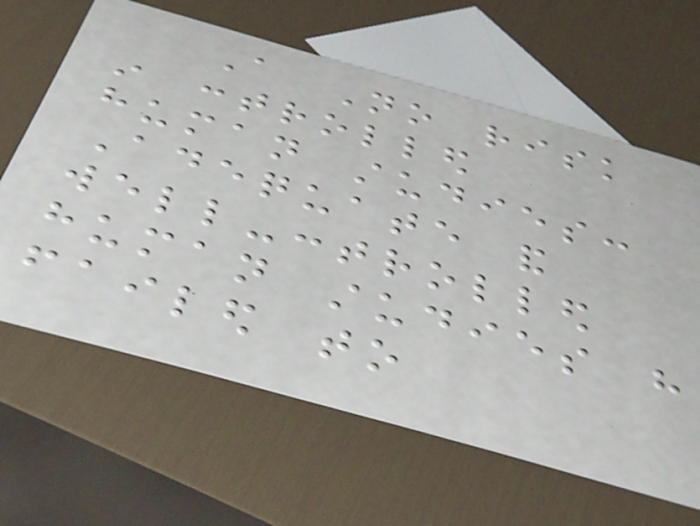A No risk
in controlled
human studies:
Adequate and
well-controlled
human studies have
failed to
